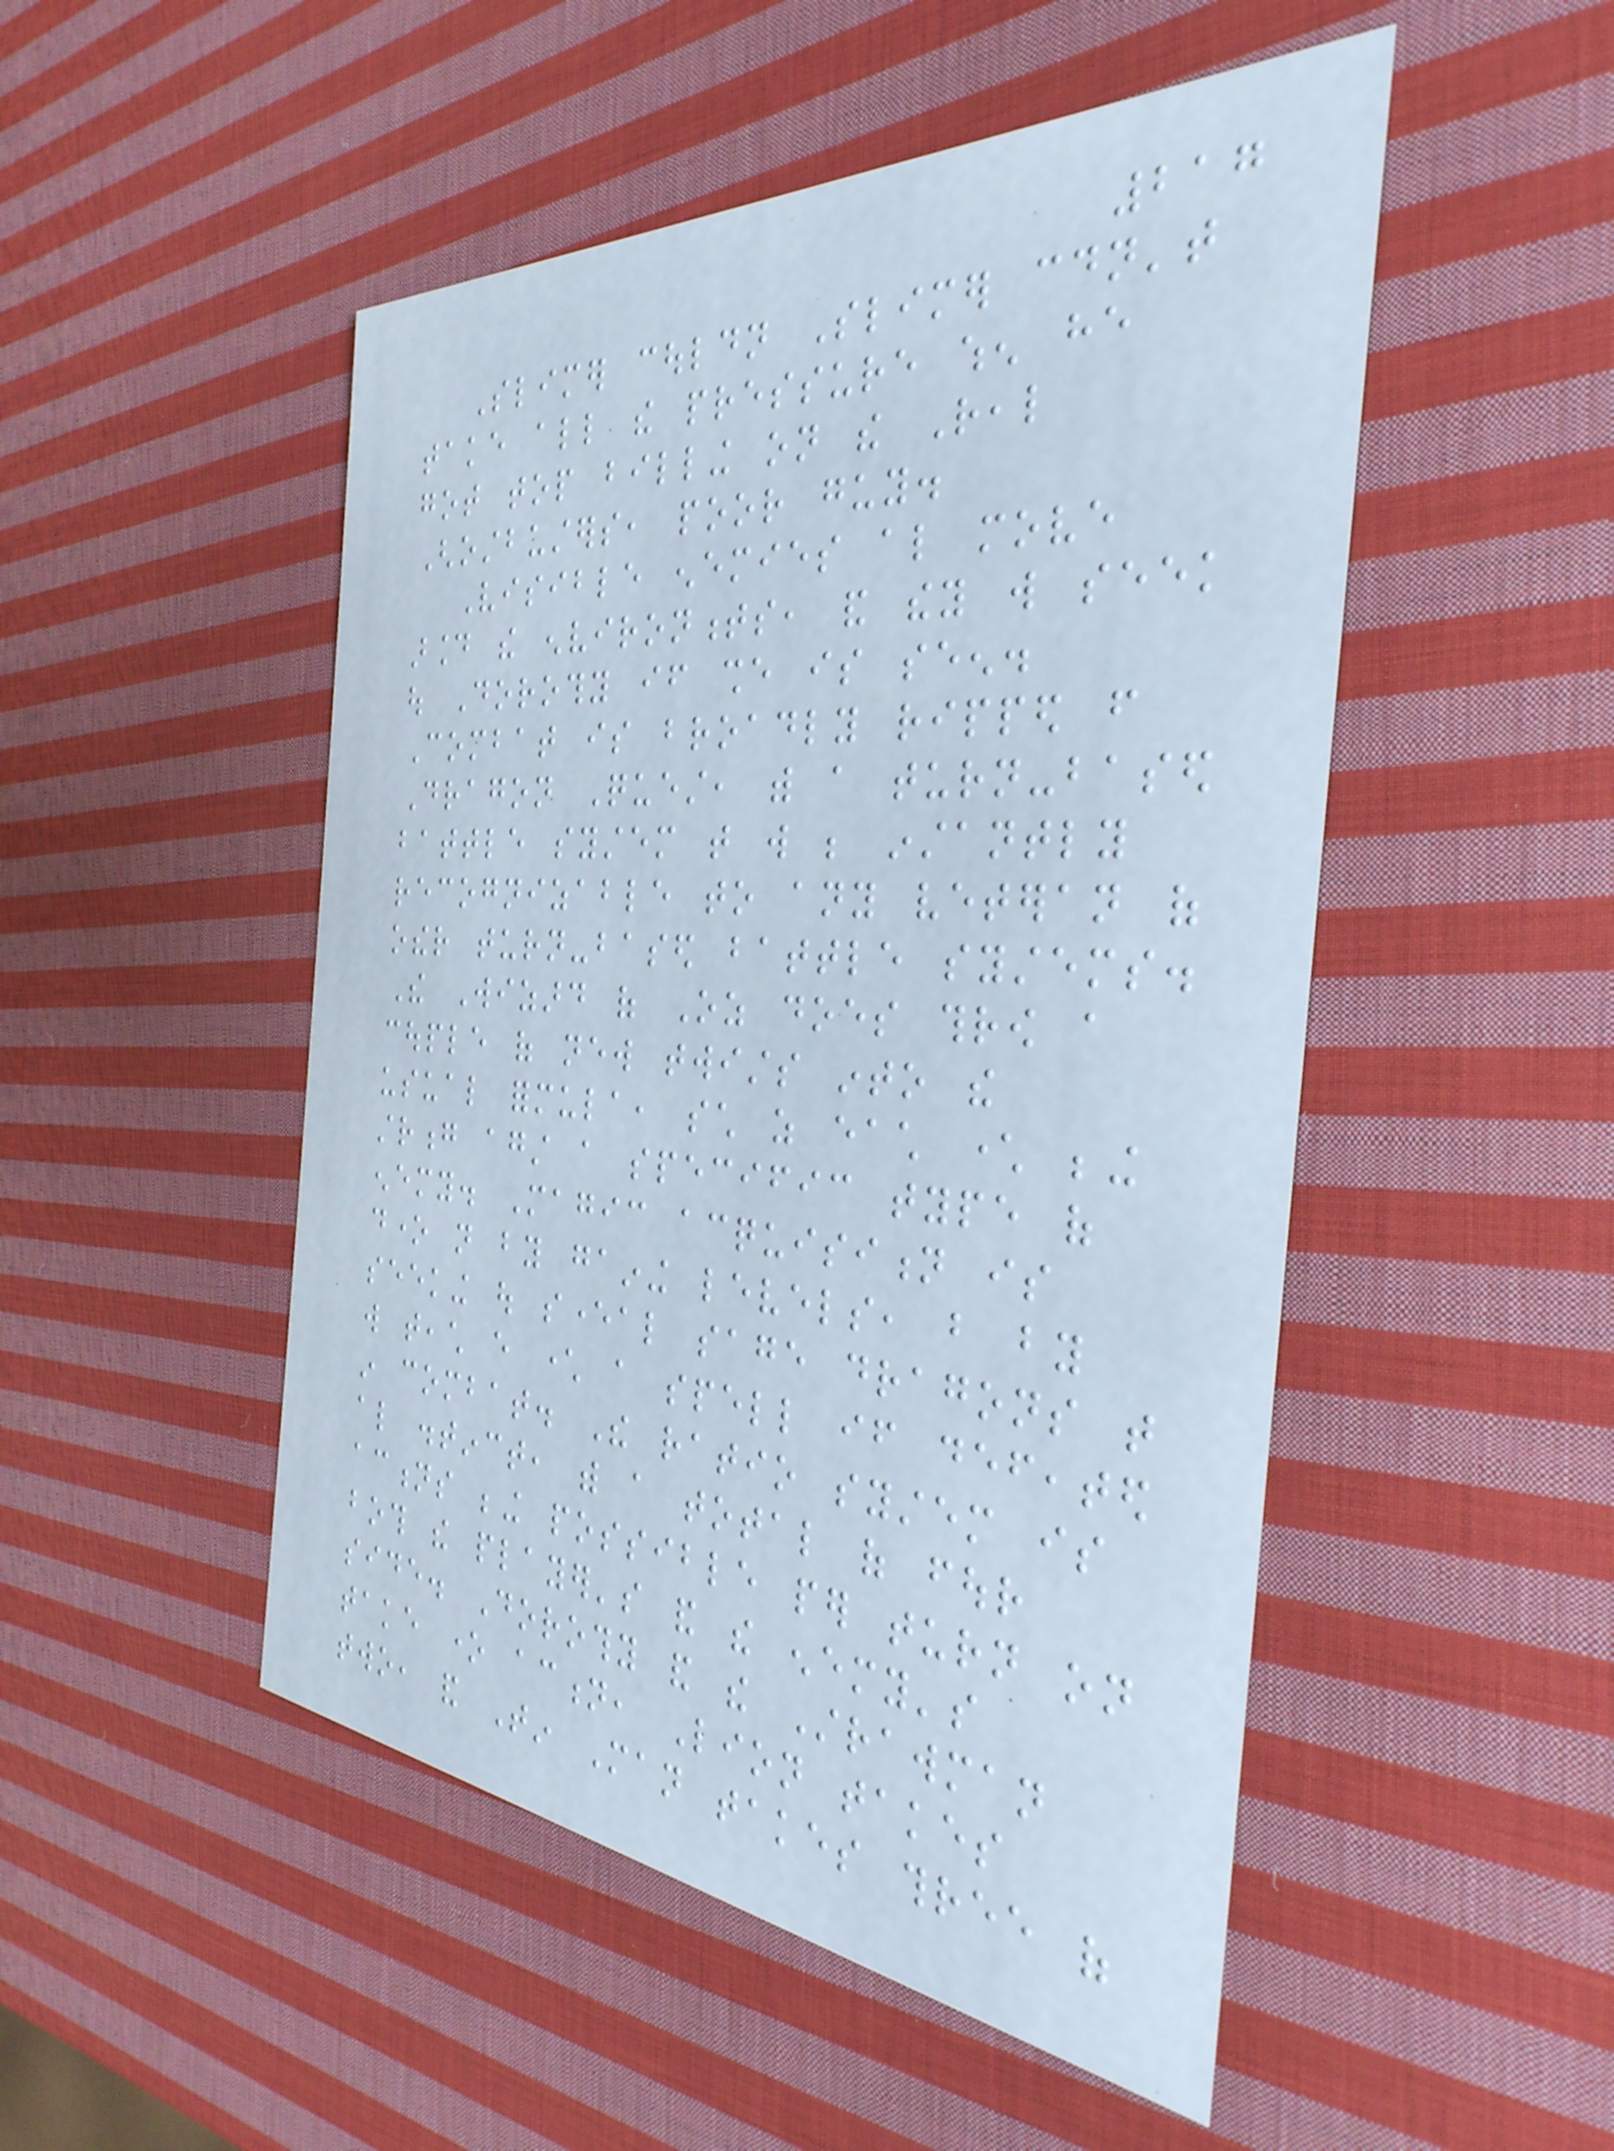217
Slimer couldn Slimer couldn't
take all the pressure when he
got top billing on the Real
Ghostbusters, poor guy.
Visible enemies also move
around the environments, and they will seek
out Dorothy if she is seen.
Combat is broadly ripped from
Dragon Quest, with a turn-based
battle system that will be instantly
recognizable to any veteran of
other turn-based battle systems.
The Wizard of Oz does throw a
couple of new twists into the
usual formula, such as each character being
strong against a specific type of
enemy. Magic acquisition is
done not by gaining levels, but by
seeking out several sage dragons that
will teach every character a spell if defeated
in combat. The ratio system is
also distinct, with a total of four
actions being possible per turn on
both the player's and the enemy's
side. Dorothy and the Strawman
take one action, Lion takes
two, and Tin Man takes three of
